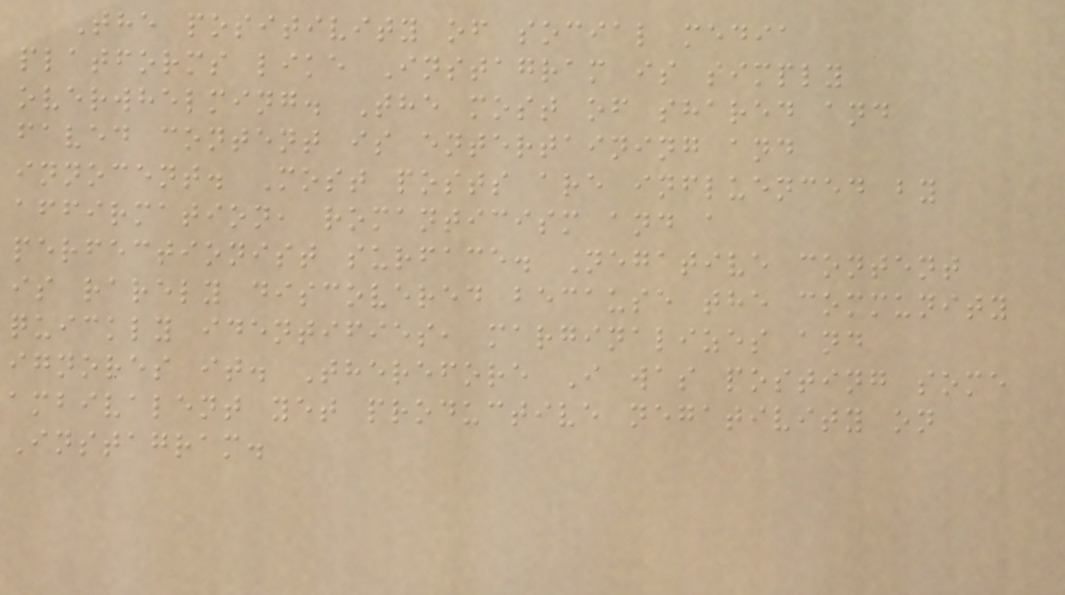The positivity of social media
platforms like Instagram is simply
overwhelming. The most of shared and
faved content is entertaining and
innocent. Most posts are influenced by
affirmation, romanticism and a
perfectionist surface. Negative content
is rarely discovered because the community
quickly identifies, marginalizes and
ignores it. Therefore I was posting some
ambivalent yet productive negativity on
Instagram.
